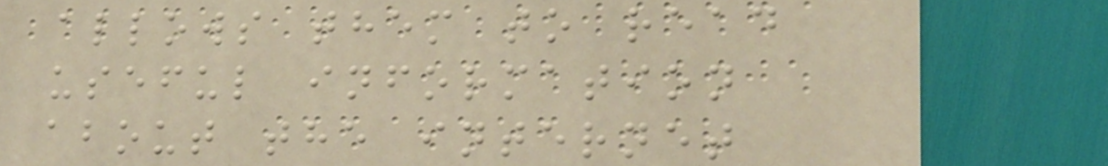allows them to read
useful information
about the internet
